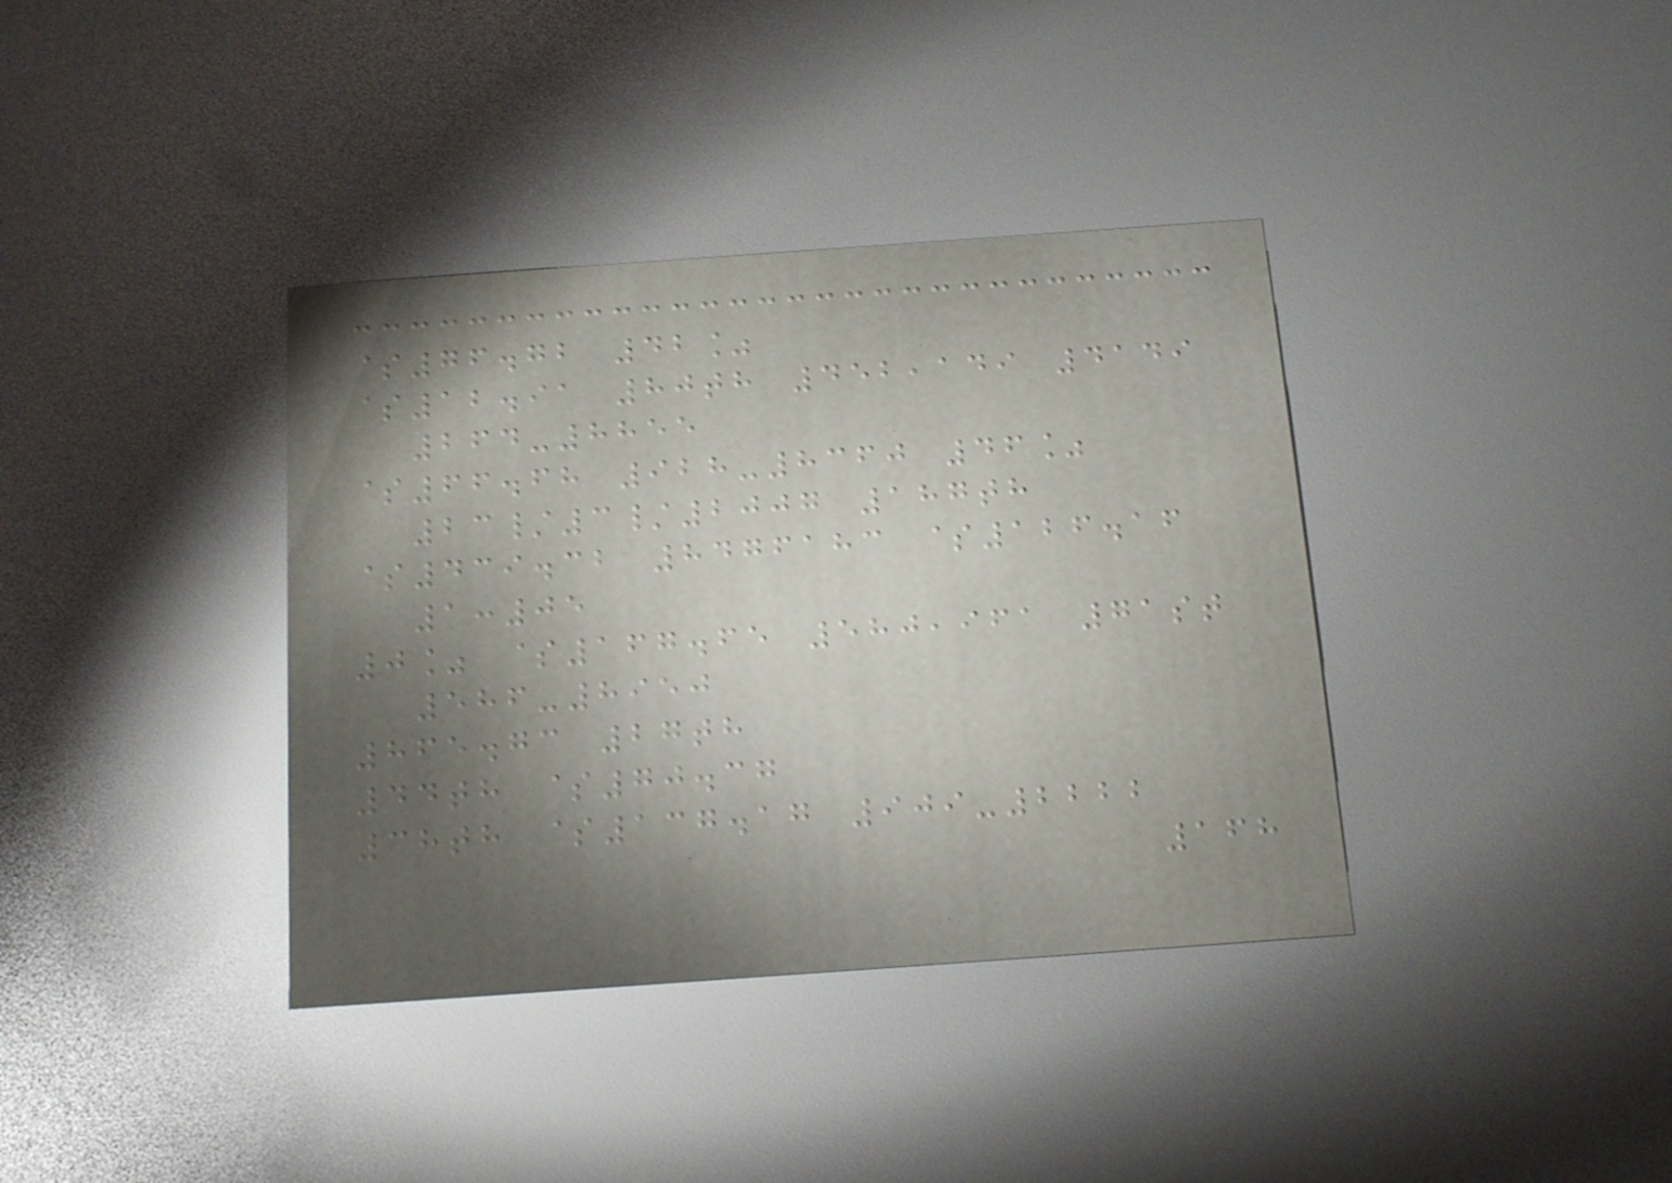$76.72 42%
$12.91 80th 452,149 4149
264-8855
$66.68 928-8360 46%
23/3/2007 187th
$439.32 8476183 $126.16
1:05
0% $167.65 580,961 71st
586-8950
865.73 27th
44th $70.37
38th $137.17 909-2222
168
